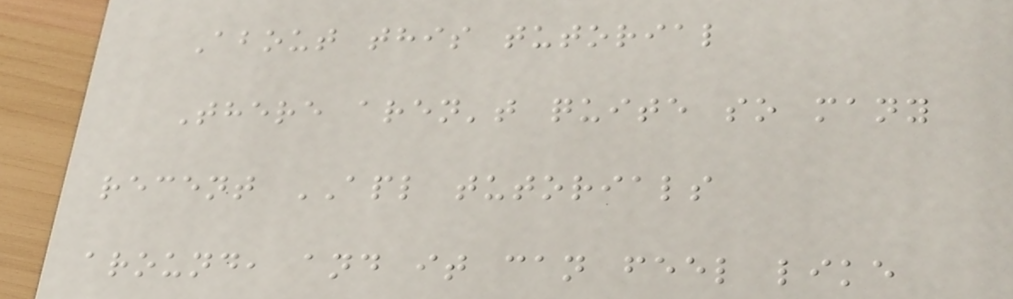About this tutorial
There aren't quite so many
recent APL tutorials
around, and it can feel like
